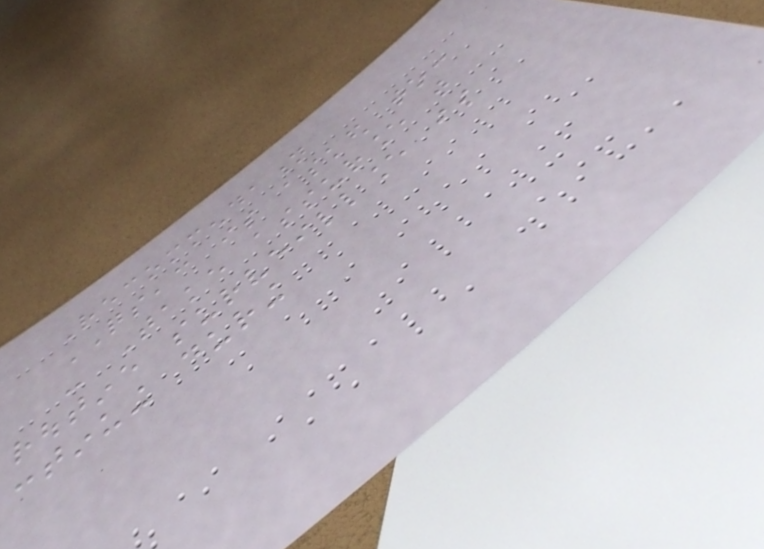Recommendation
QSEAC is asked to:
- Take assurance that
routine surveillance is
continuing during
